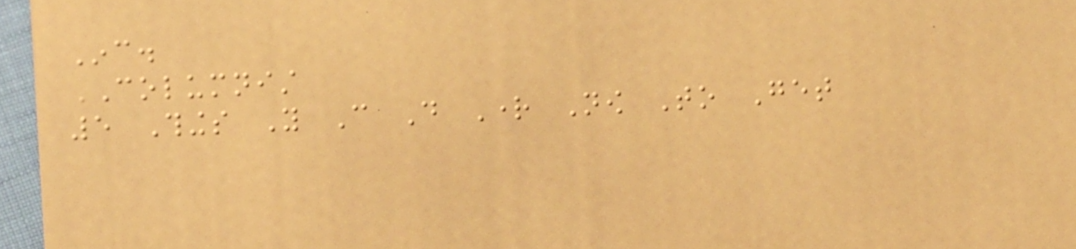Inc.
COLUMNIST
5 Things You Can Do Right Now To Get
